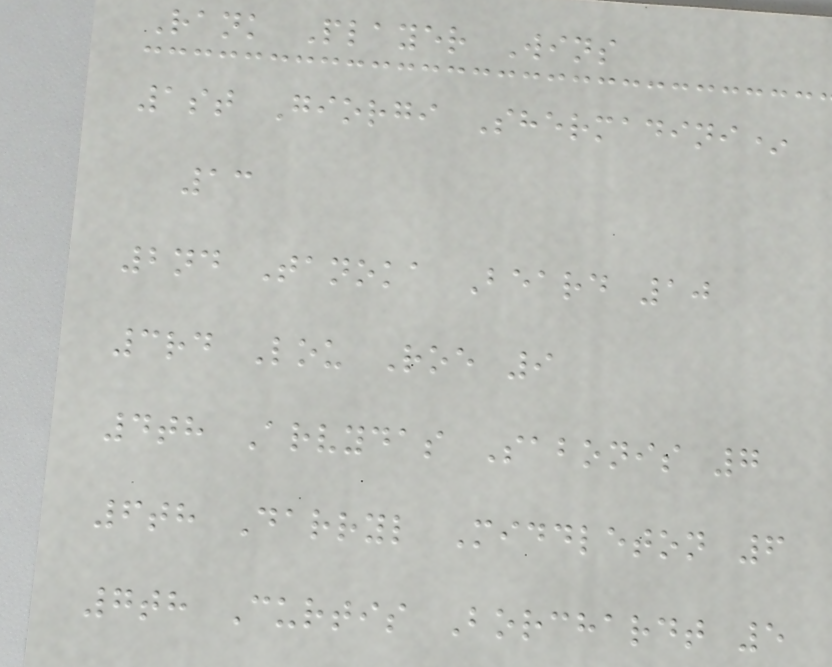Rank Player Wins
1st Giorgi Shermadini*
13
2nd Tanoka Beard 10
3rd Lou Roe 9
4th Arvydas Sabonis 7
6th Darryl Middleton 6
7th Curtis Borchardt 5
